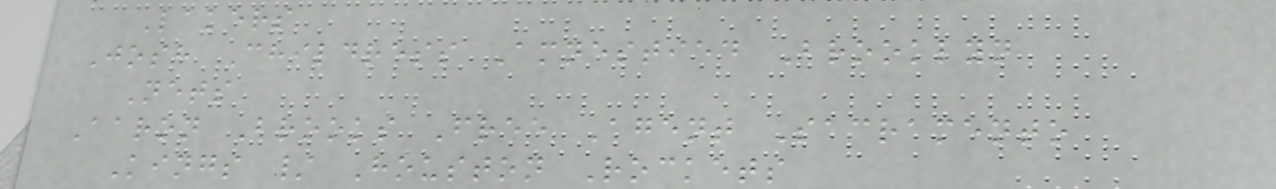Lakers
Josh Childress Amnestied Brooklyn
Nets
Aaron Brooks Free Agent Sacramento
Kings / Houston Rockets
